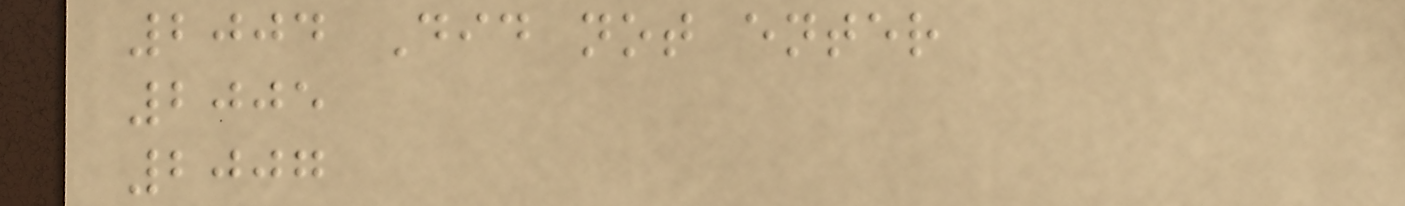2004 Did not enter
2005
2007
